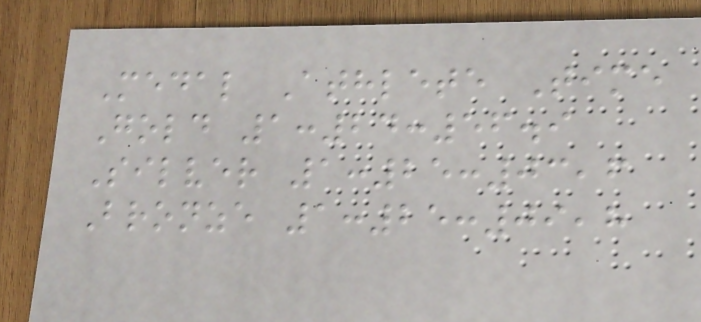Medal Athlete Time
Gold 1:24:56.9
Silver 1:25:03,6
Bronze 1:25:09,8
